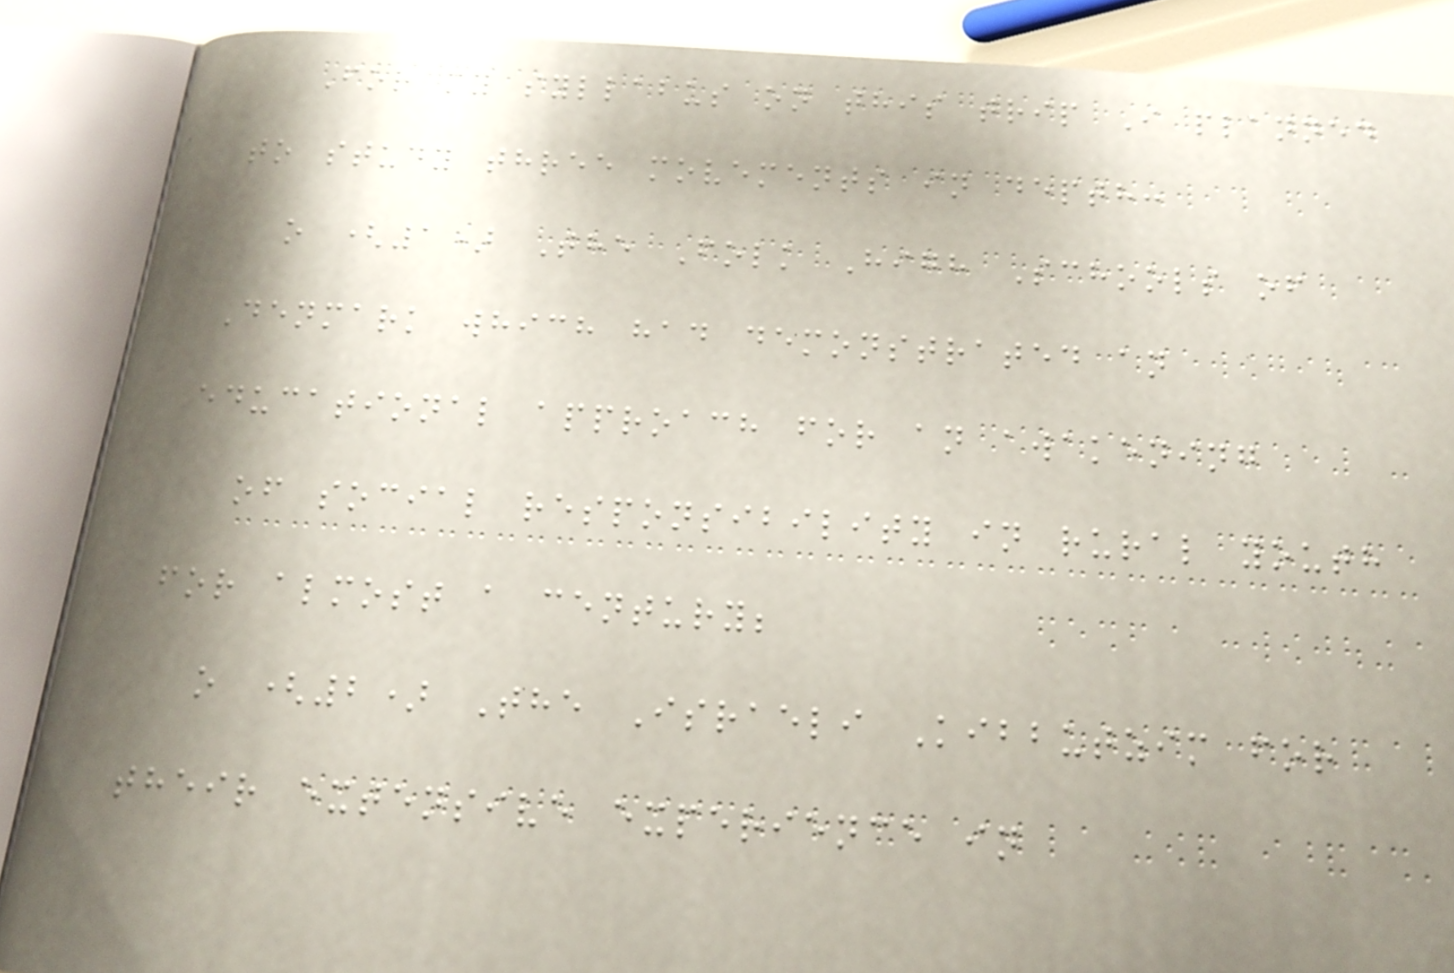For my syllabus on this trip I planned
to study three movements in depth:
o (1) The Folk High Schools of
Denmark which had demonstrated an
educational approach for an awakening
of social responsibility in rural youth
for almost a century;
o (2) The Israeli Kibbutzim for
their extensive experience in
